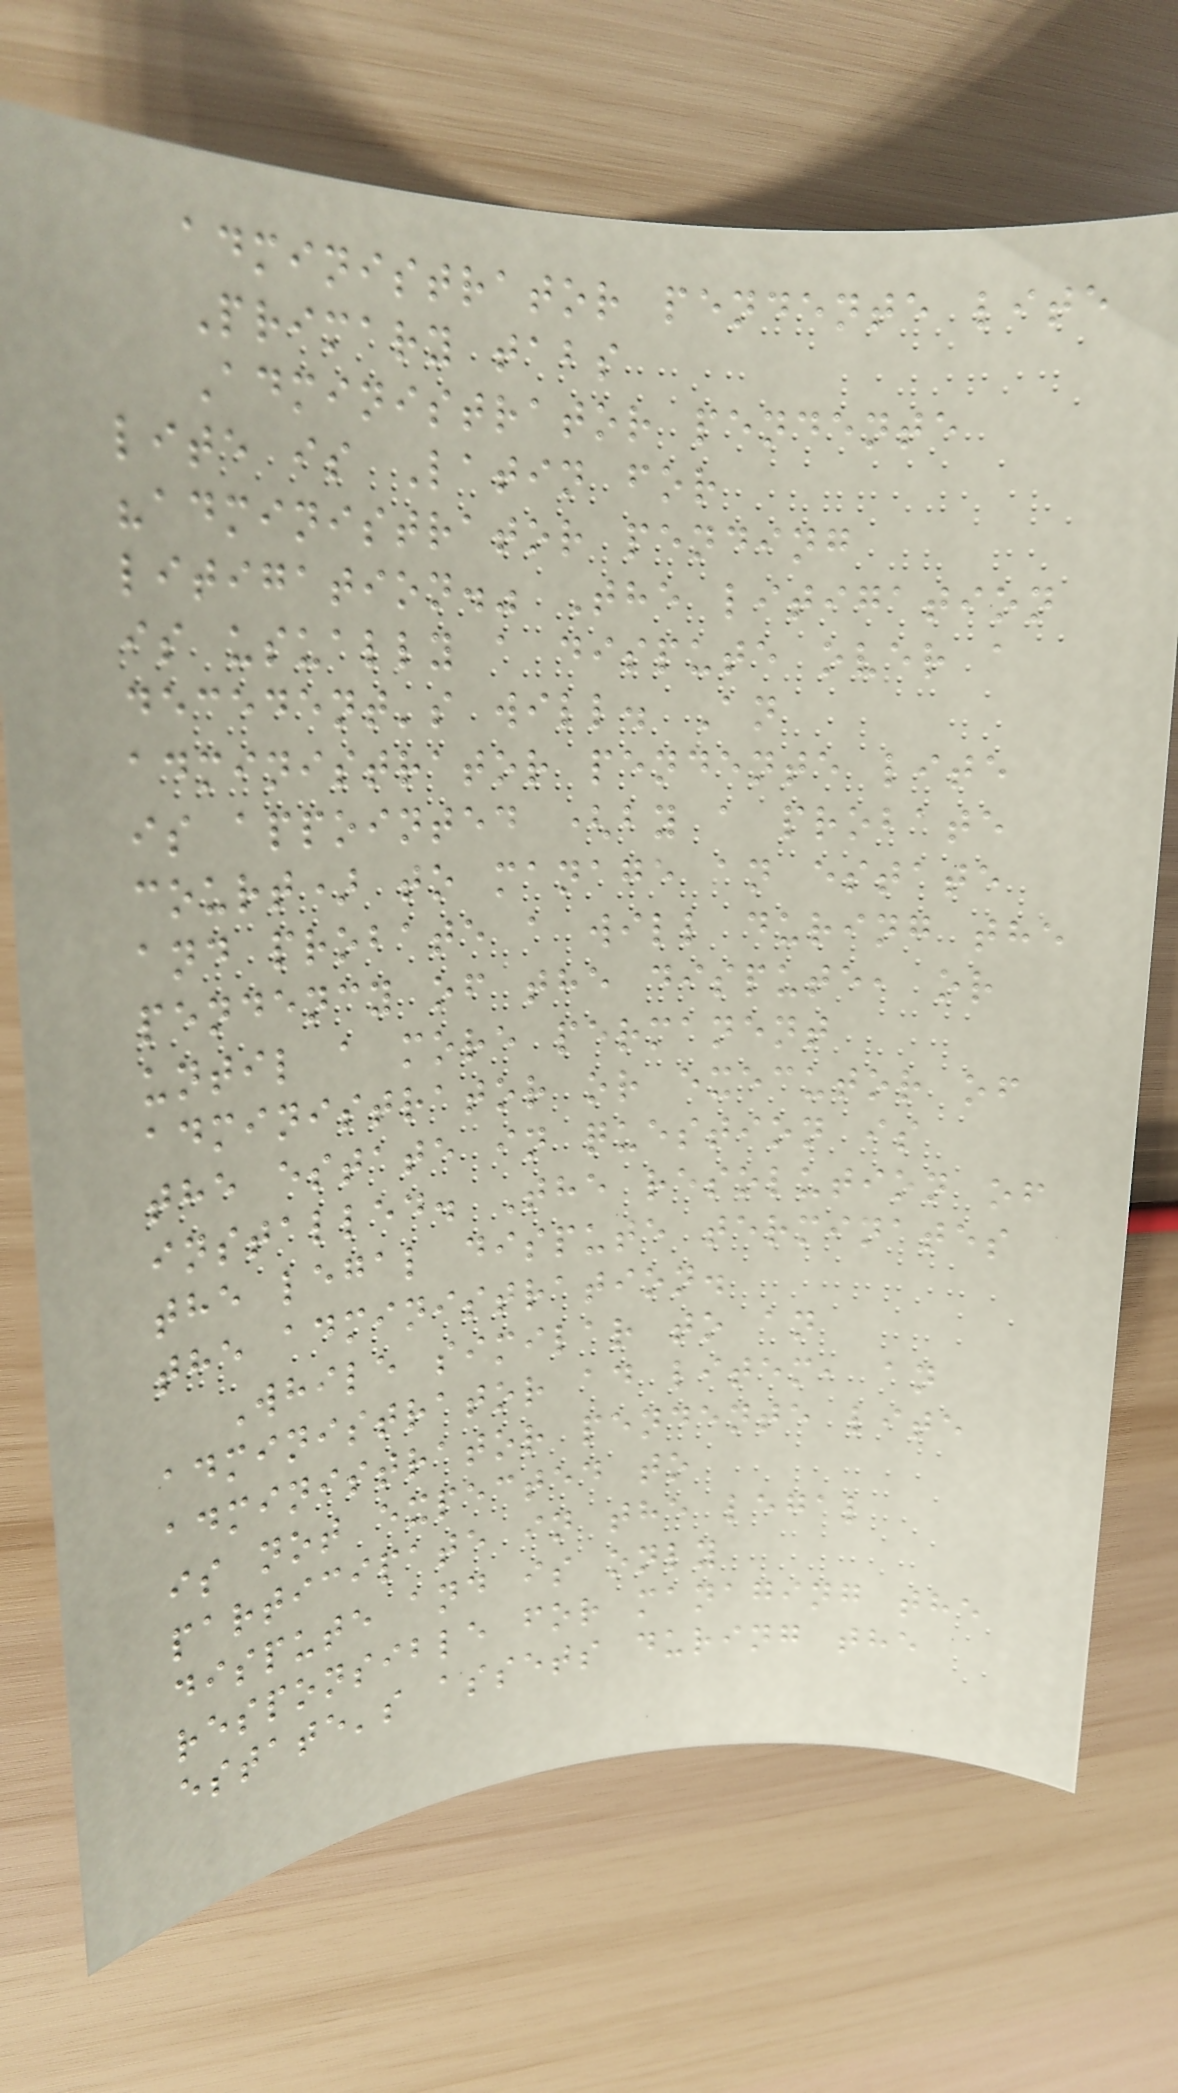administrator pendente lite
Primary tabs
Administrator pendente
lite is Latin for
"administrator pending
litigation." The litigation
is usually a dispute over a
decedent's will. An
administrator pendente lite
is appointed (by a probate
court) to manage an estate
and probate a will during the
pendency of the dispute, or
until a more permanent
administrator or executor of
the estate in question is
installed. The resolution of
the legal dispute terminates
the administration.
While similar to an
administrator ad litem, an
administrator pendente lite
is not expected to
participate in the legal
dispute and is only
responsible for managing the
estate's assets during the
